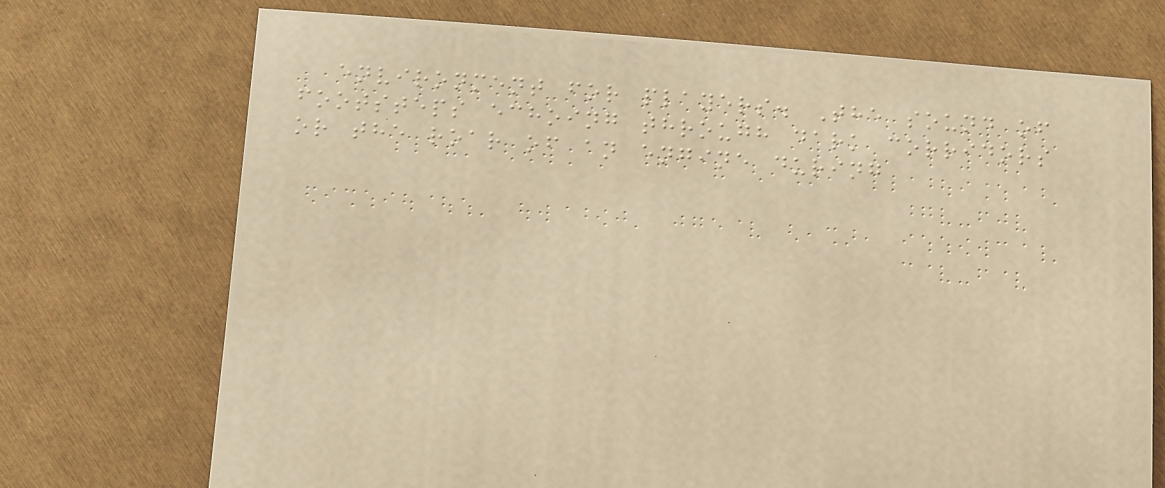environment for players. The sound of
footsteps echoing through dark corridors
or the roar of an engine during
